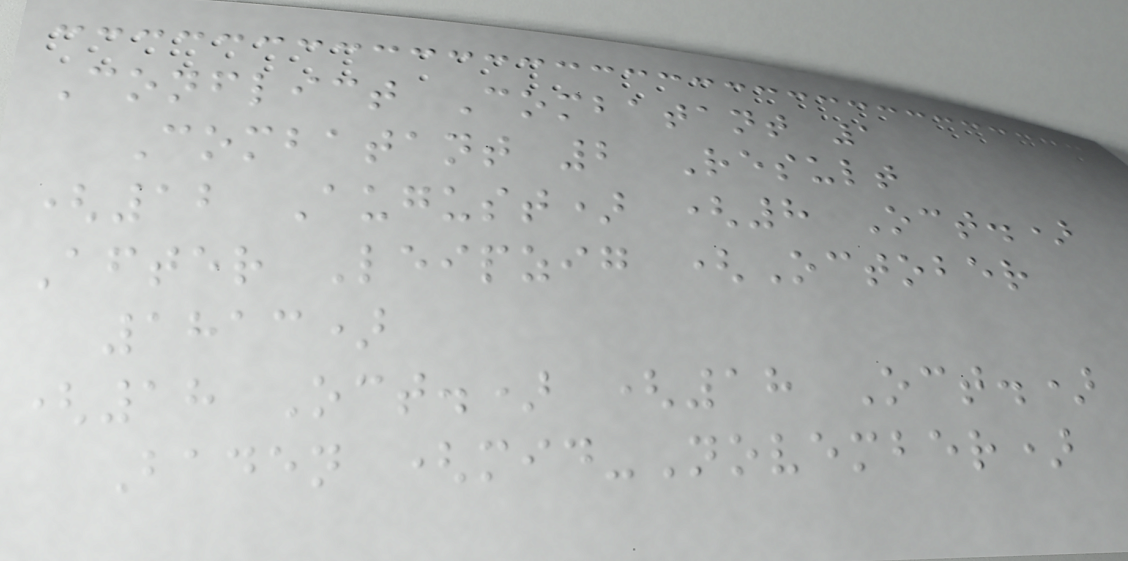Conflict Combatant 1
Combatant 2 Result
(12 August) (8 Oct.)
After Leipzig (October
1813)
(18 Oct.) (18 Oct.)
Baden (mid-November)
